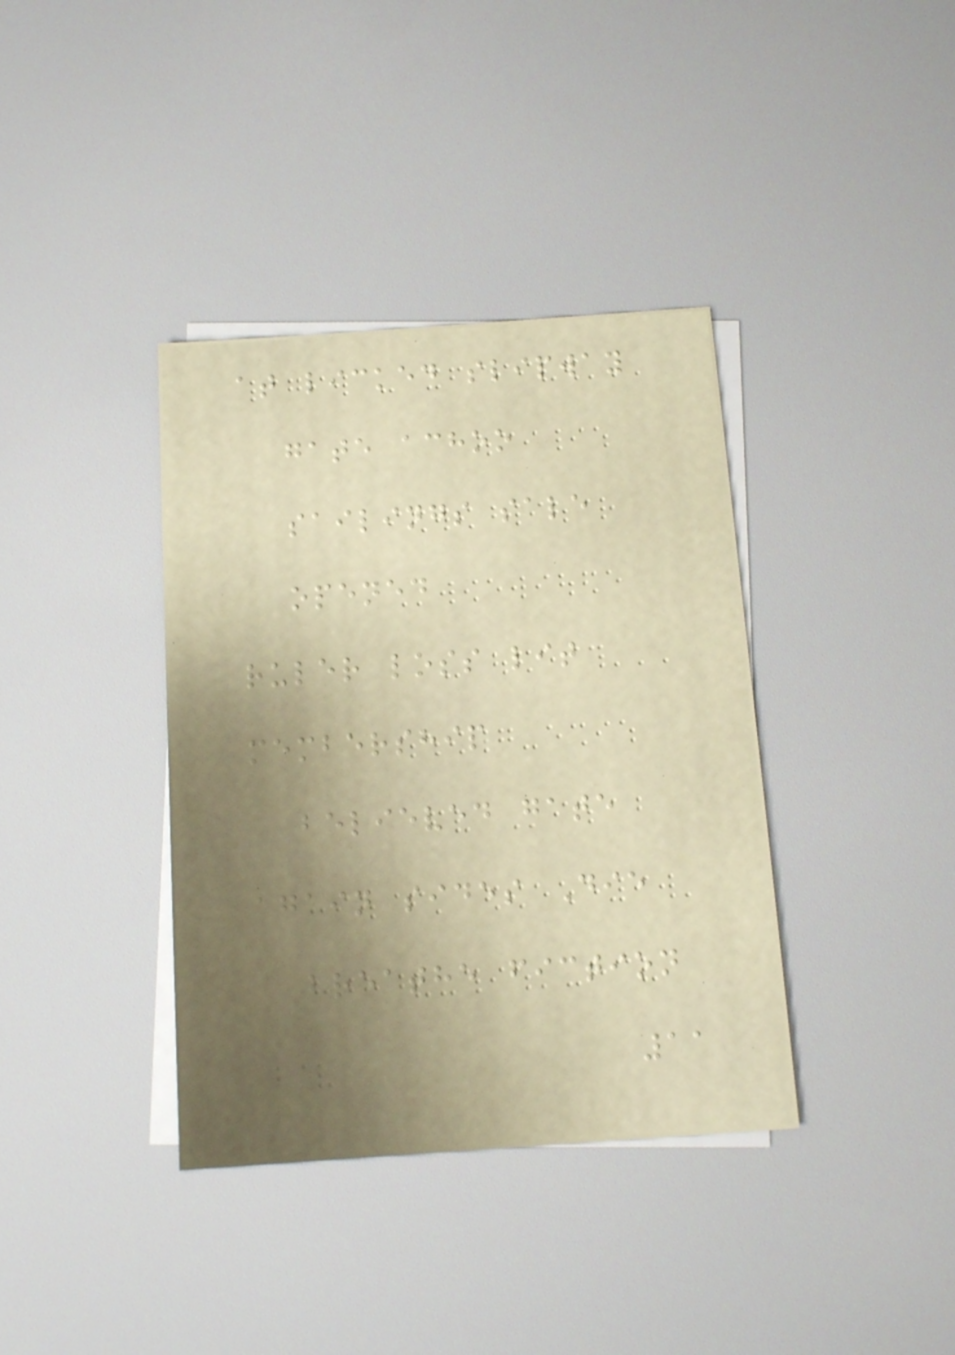at licked slipway
gate achoo
sailings sale
opened
ruler loss lit
membership
believed gate
again sides Die
breathe fiction
11
